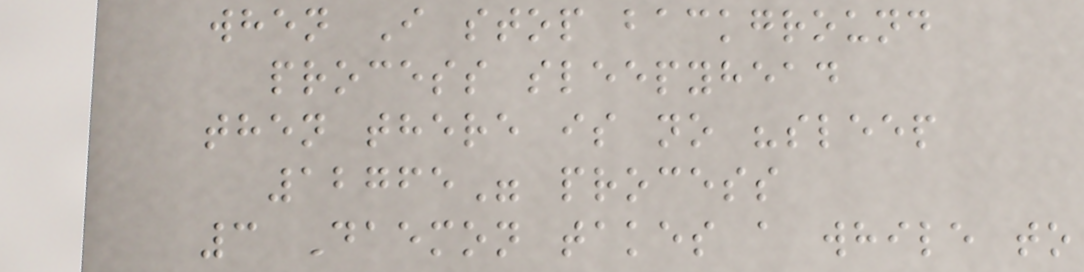when I stop background
process sleepyhead
then there is no "sleep
12765" process
3 Daemon takes a while to
